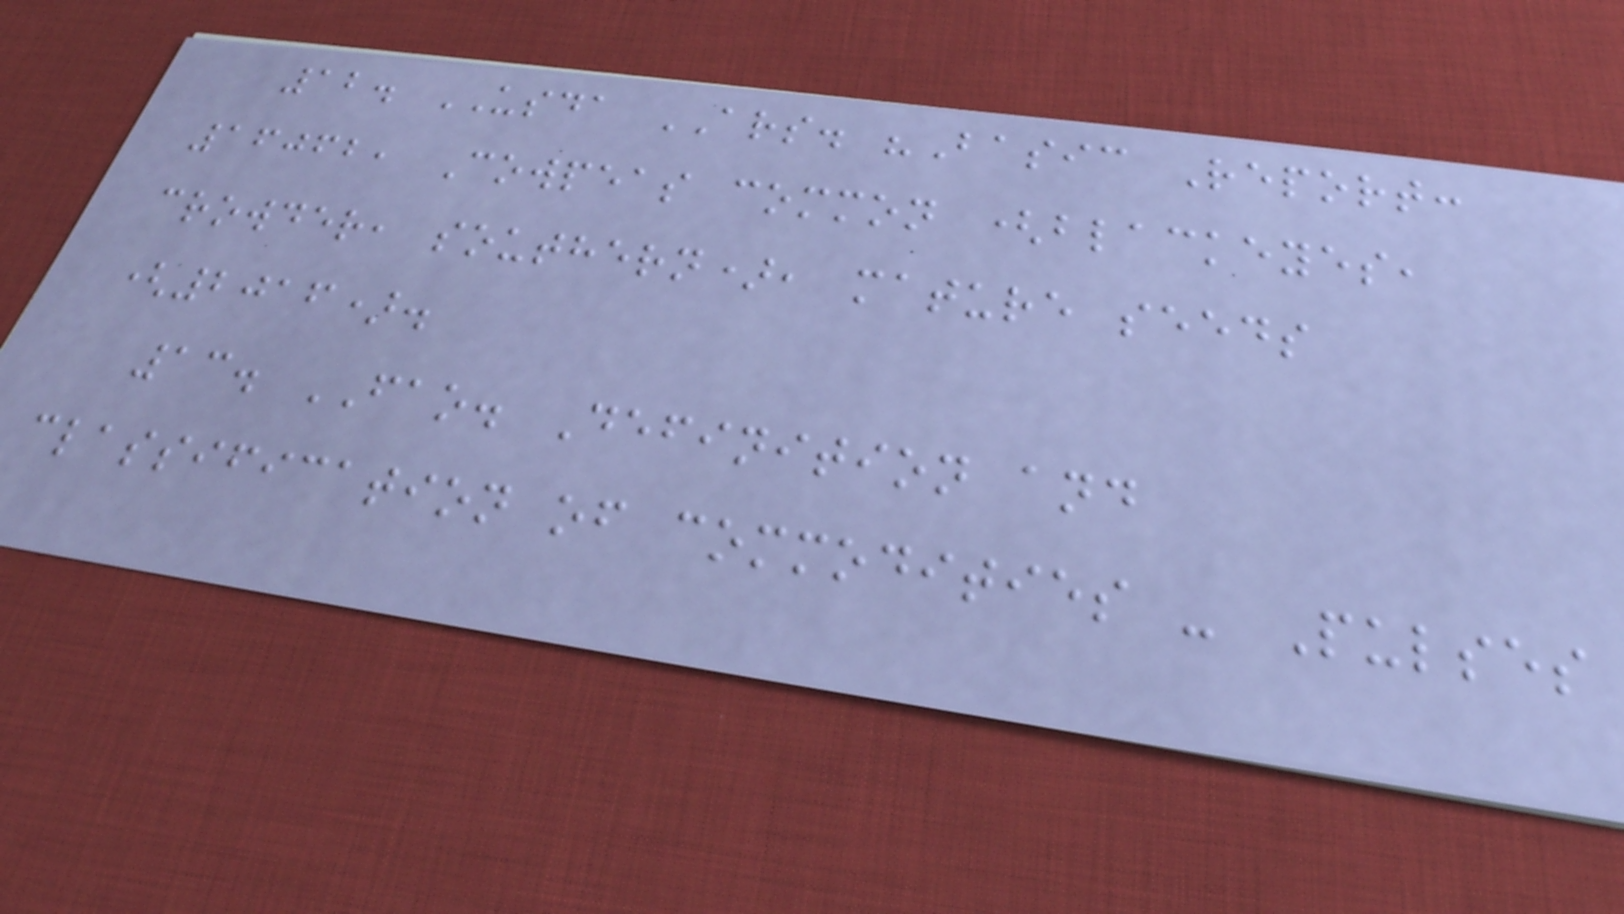12. USDA ARS. "Basic Report:
16062, Cowpeas common (blackeyes,
crowder, southern), mature seeds
(2016).
13. FAO. Definition and
classification of commodities - Pulses
